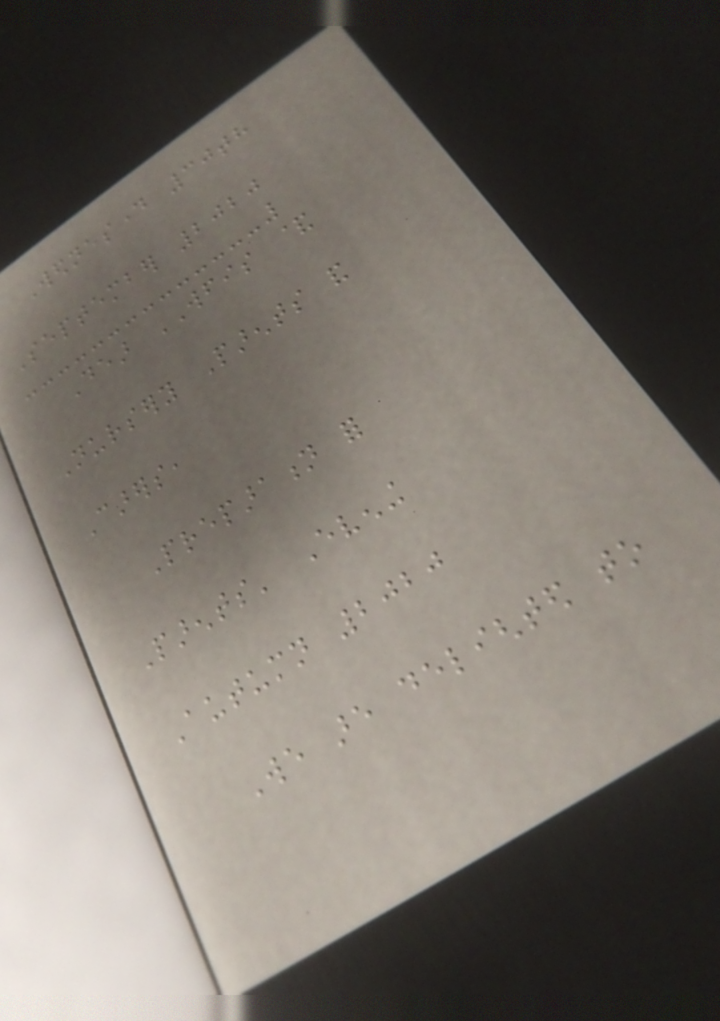Wednesday 30th
September 2020
Dear WFIS &
Nursery Parents and
Carers,
Preparation for
Parents' Evening
Autumn 2020
We are delighted to
